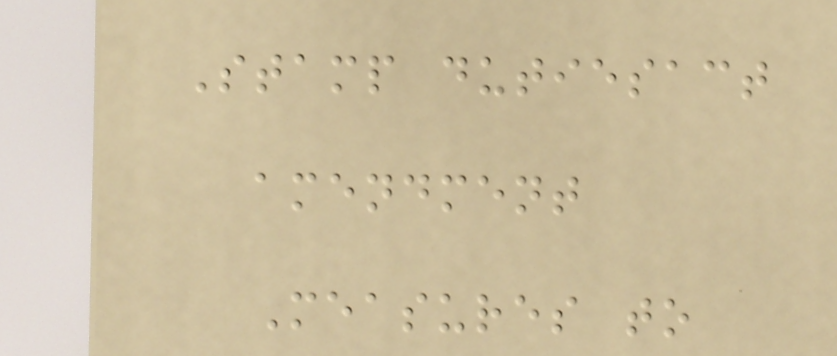Stamp dutiesact
amendment
Measures to
